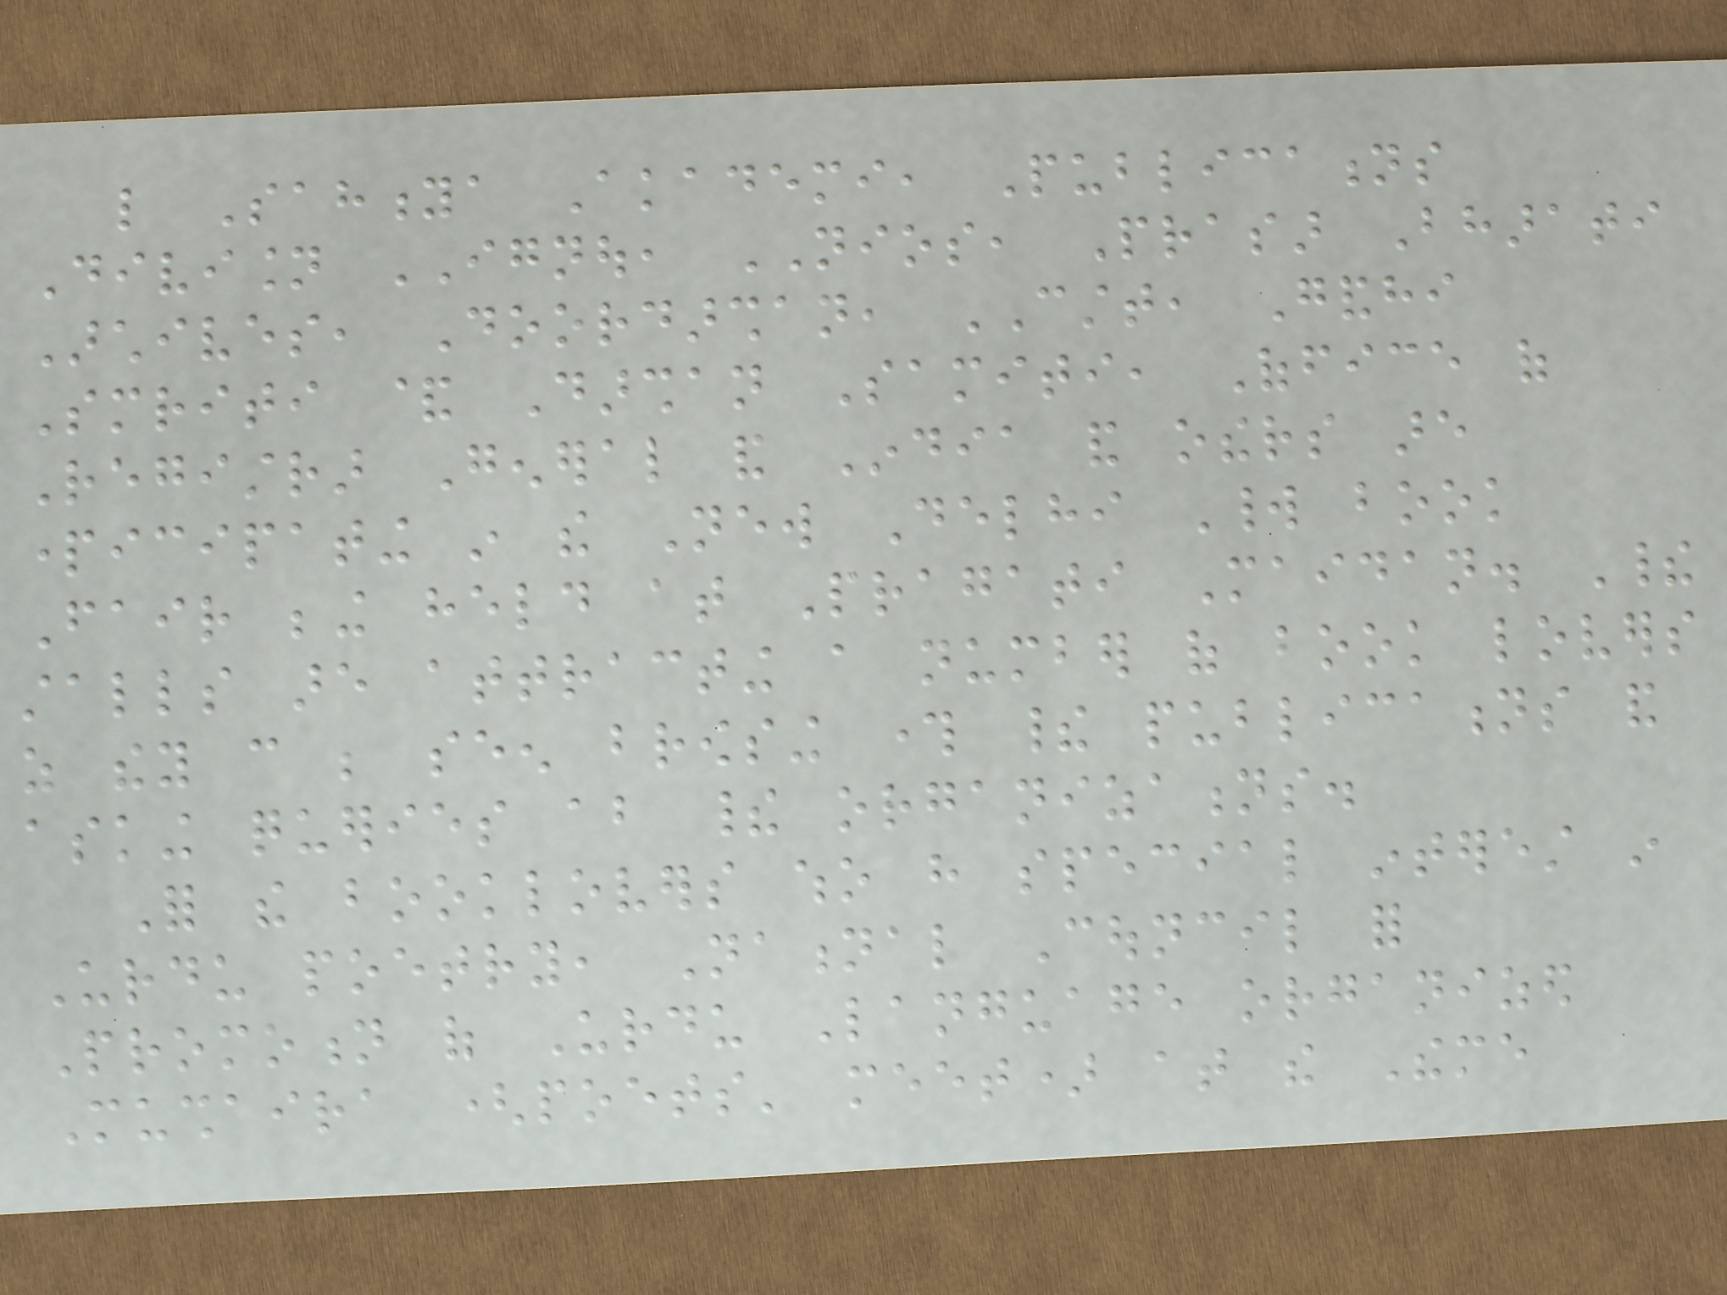like Sahitya Akademi, Publications
Division IGNOU, NIOS, Prasar Bharati
Archives, Doordarshan, CSTT, Gandhi
Smriti & Darshan Samiti, Office of
Registrar General and India and others are
participating in the New Delhi World book
Fair being held at Pragati Maidan. Their
stalls are attracting a number of book lovers
as they can be seen browsing through their publications and
asking queries about their organizations.
For the booklovers who have special interest in
Urdu poetry, National Council for
Promotion of Urdu Language organized
Mushaira (poets' meet) at the Theme
